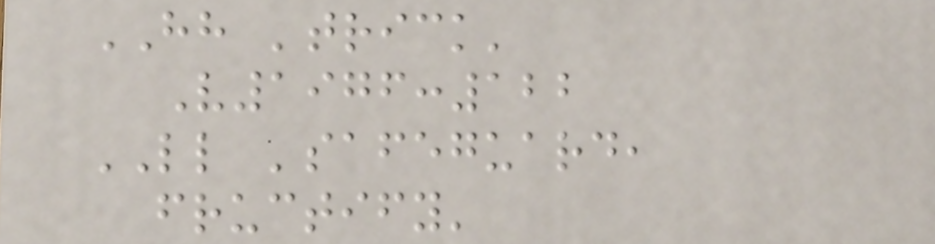HH 'trick'
V1976:122
LL 'safeguard,
fructify'
